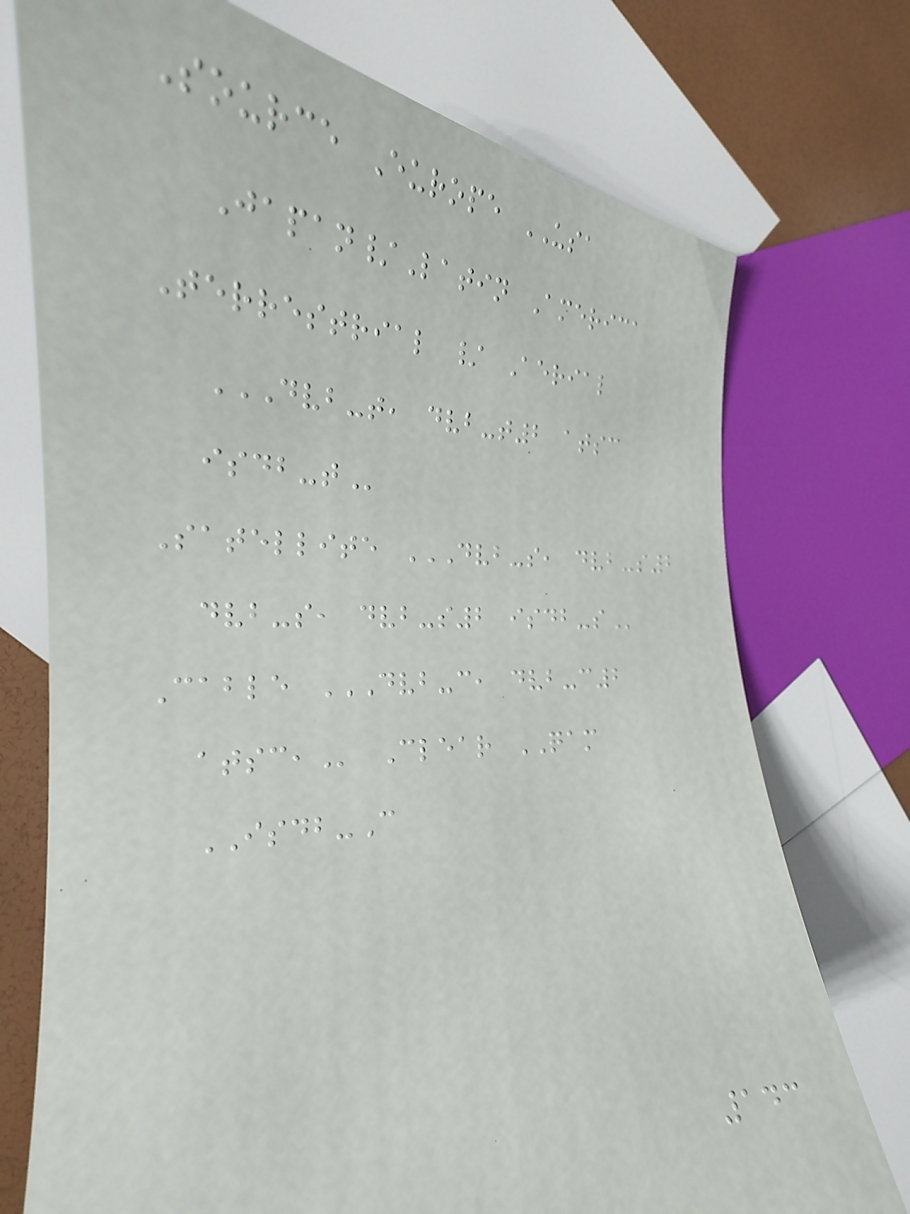Source Europe USA
Japan/Latin America
Terrestrial / Aerial
DVB-T, DVB-T2 ATSC
ISDB-T
Satellite DVB-S, DVB-S2
DVB-S, DVB-S2 ISDB-S
Cable DVB-C, DVB-C2
ATSC, Clear QAM
ISDB-C
143
